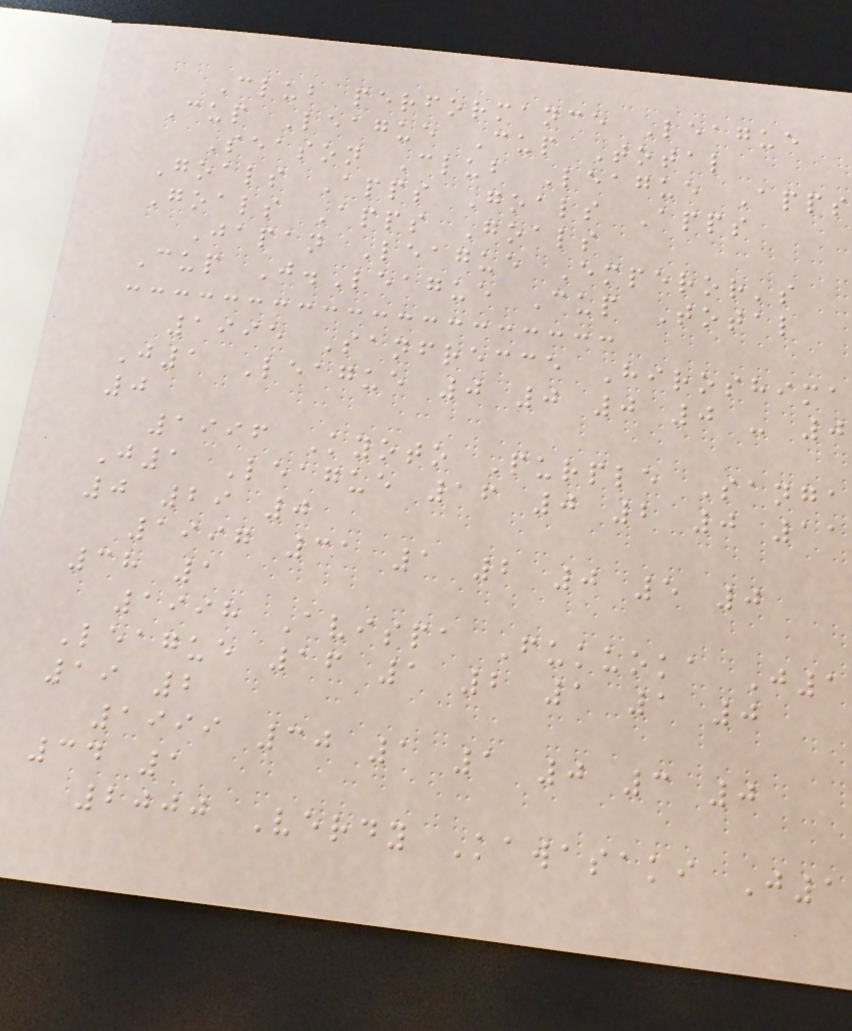Club performance League
Cup League Cup Total
Season Club League Apps
Goals Apps Goals Apps
Goals Apps Goals
Japan League Emperor's
Cup J.League Cup Total
1995 Sanfrecce Hiroshima
J1 League 0 0 0 0 - 0
0
1996 Kyoto Purple Sanga
J1 League 16 0 2 0 11
0 29 0
1997 31 1 2 0 5 0
38 1
1998 Avispa Fukuoka J1
League 16 1 2 1 1 0
19 2
1999 30 1 1 0 3 0
34 1
2000 Verdy Kawasaki J1
